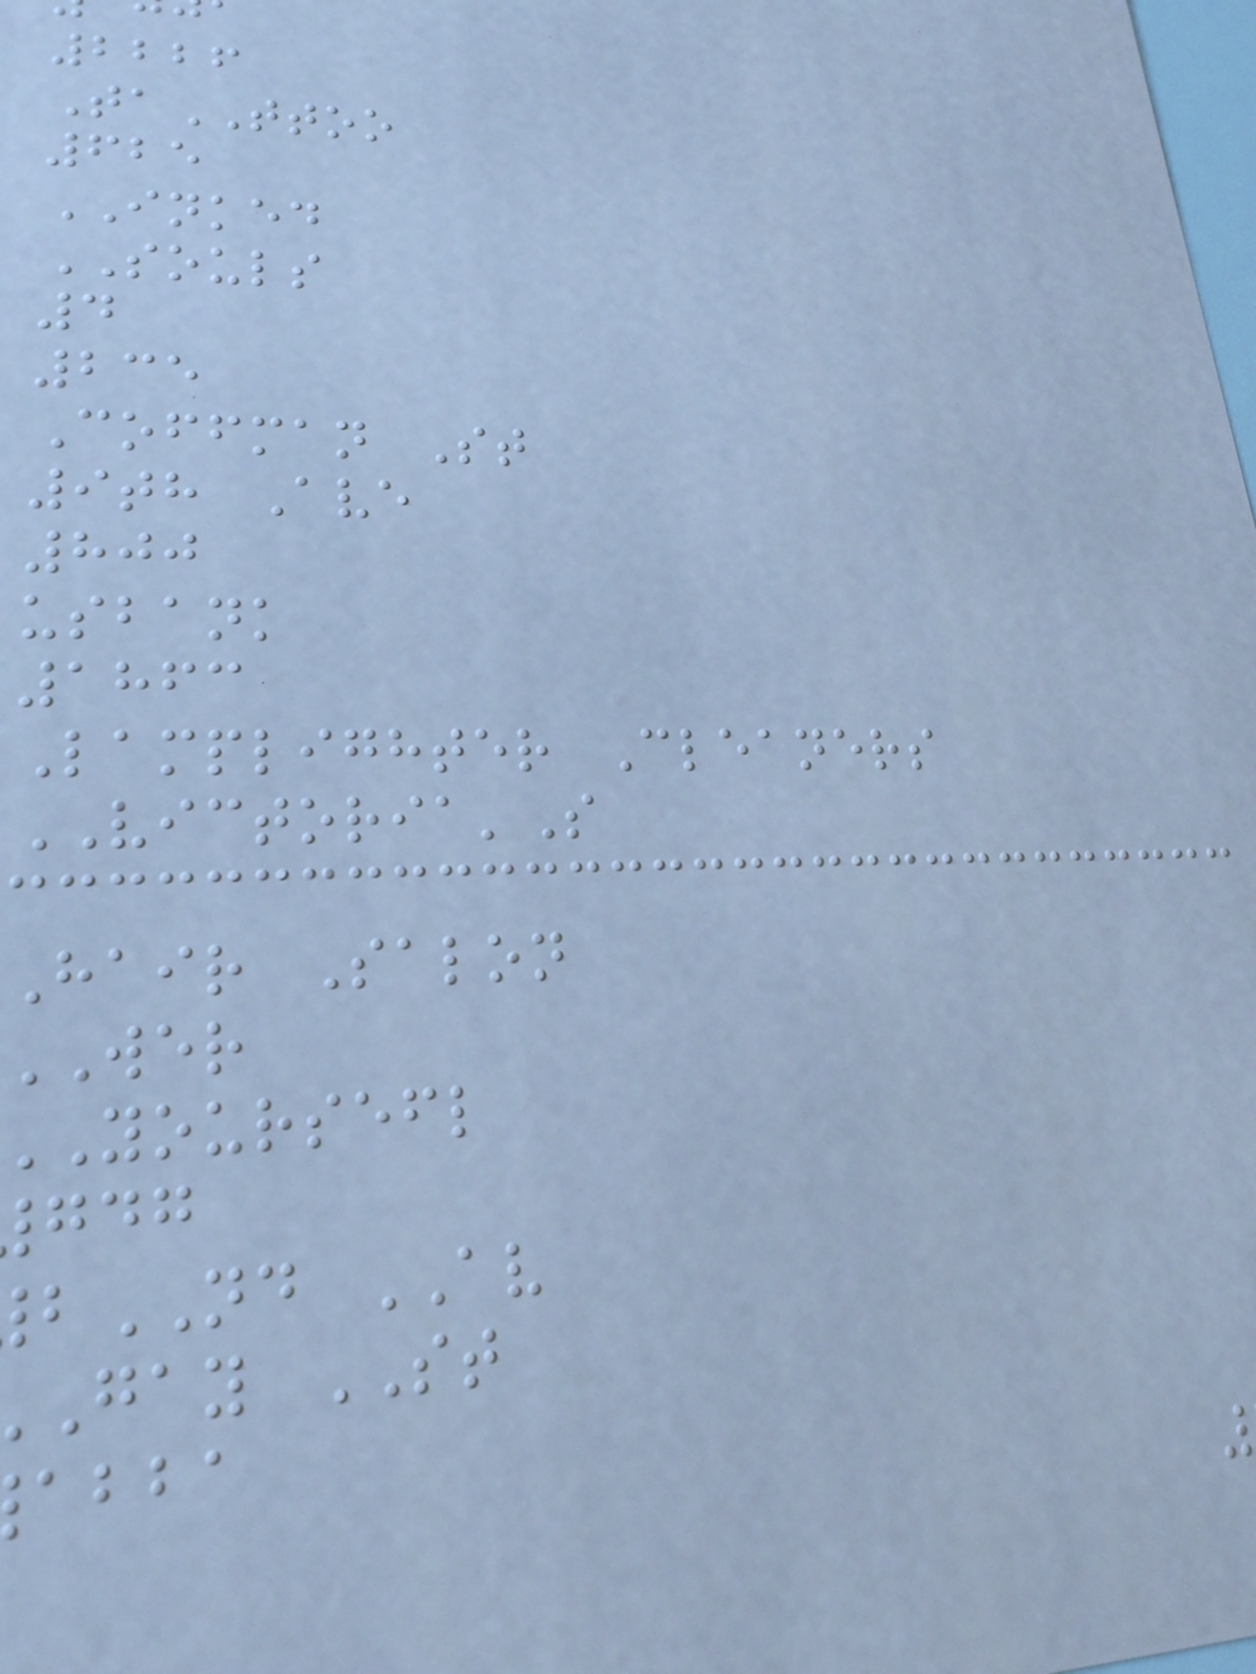2226
TaTTOO
625
INKED
SOULS
4
235
Coffman St
9th Ave
800
usbank
1863
Lamplighter Cleaners
VICTORIA'S
Hair Salon
yoursefl
ND AV
gay ST
abba
